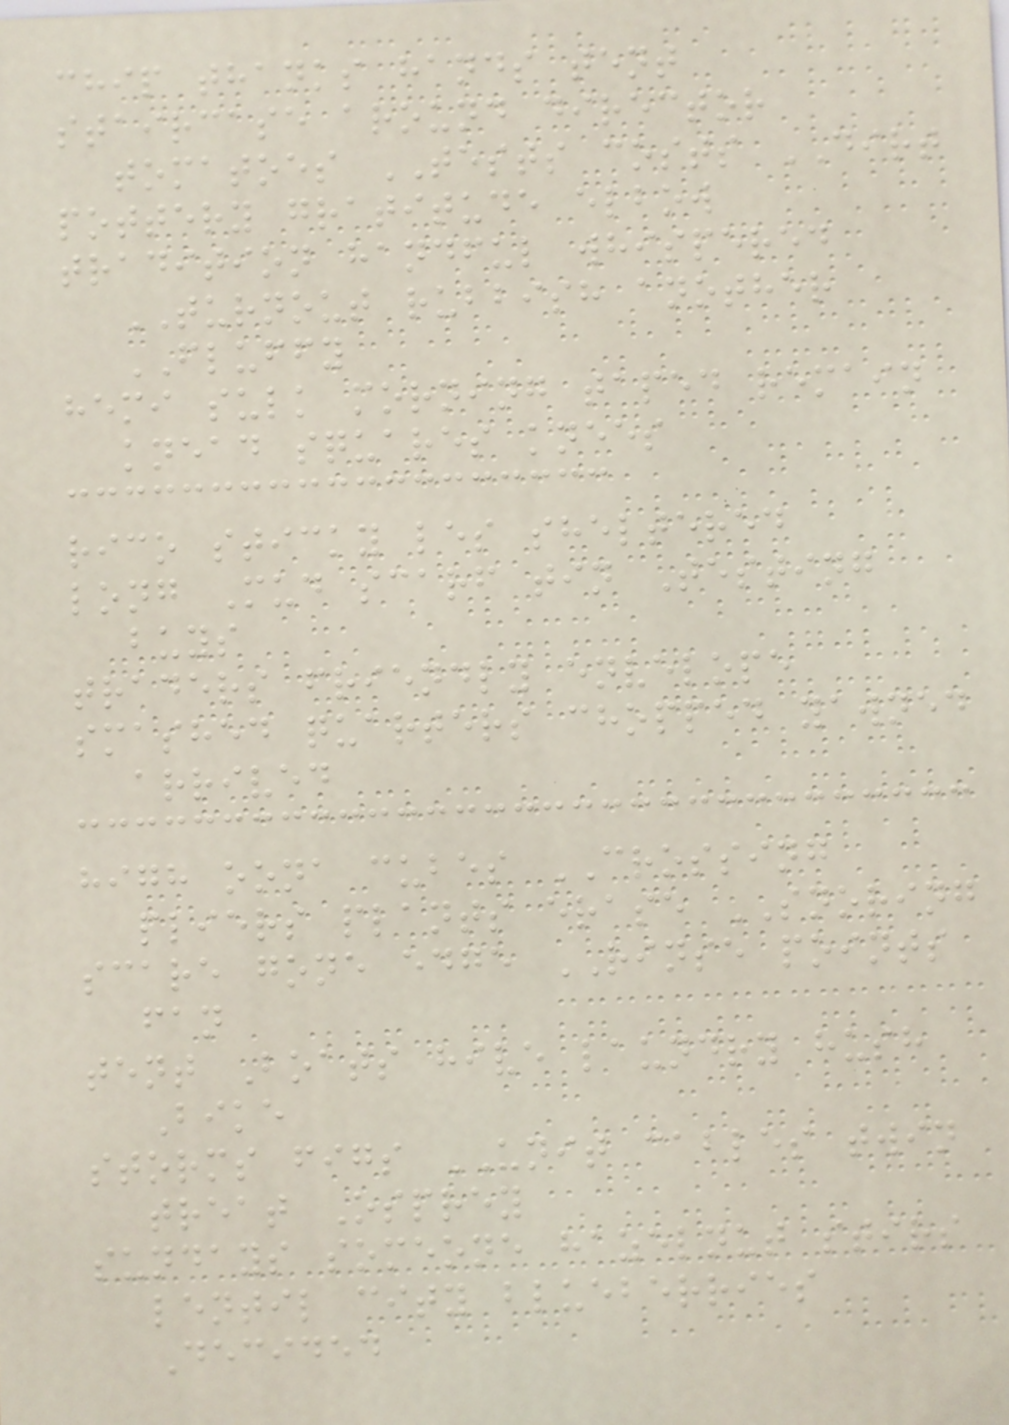chip thanks hands tent
staircase around director
tomatoes TESTS costs DIRT
pottery gratitude elbow
tradition handful whispered
TURNOUT rubbish another
FLUFFY
hemi sulk morning taped remain
knead squares knees
rico sticky les sheltered
long Mud scarf tin Testing
buys
traders friendly envelope
smashed quarters chopped yawned
arrived
high oona cubes CROSSING
pliers plants erase SNORING
scare gone edge RINSE points
fan
tent Boats hive laundry hush
Bike
storms figs UNIT cables twin
treat Osprey
sundays someone hazelnut stirs
lentil city blueberries
Decided
